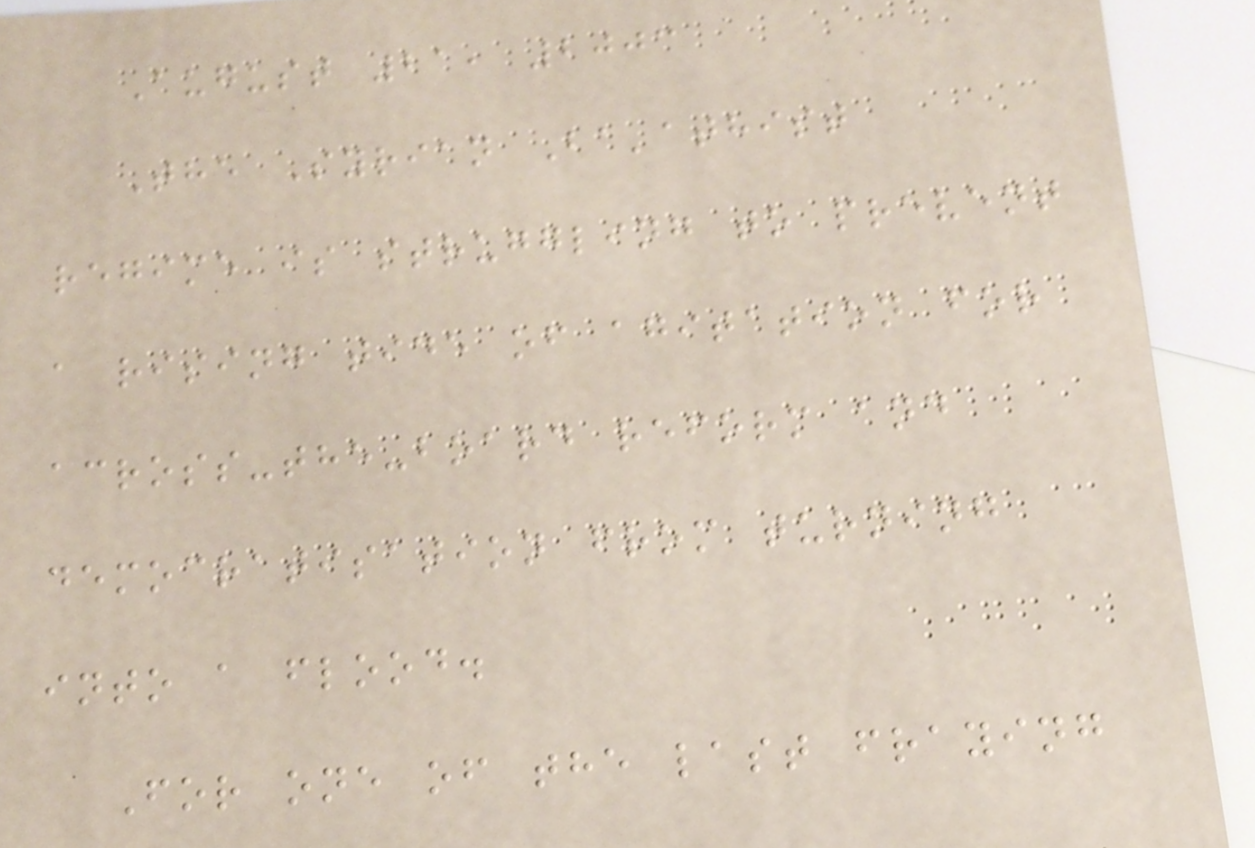August 21, 2003
The Syrian Ba'athist
regime is struggling to prevent
a rising tide of agitation for
across-the-board reform and
democratisation from turning
into a flood.
For one of the last fraying
